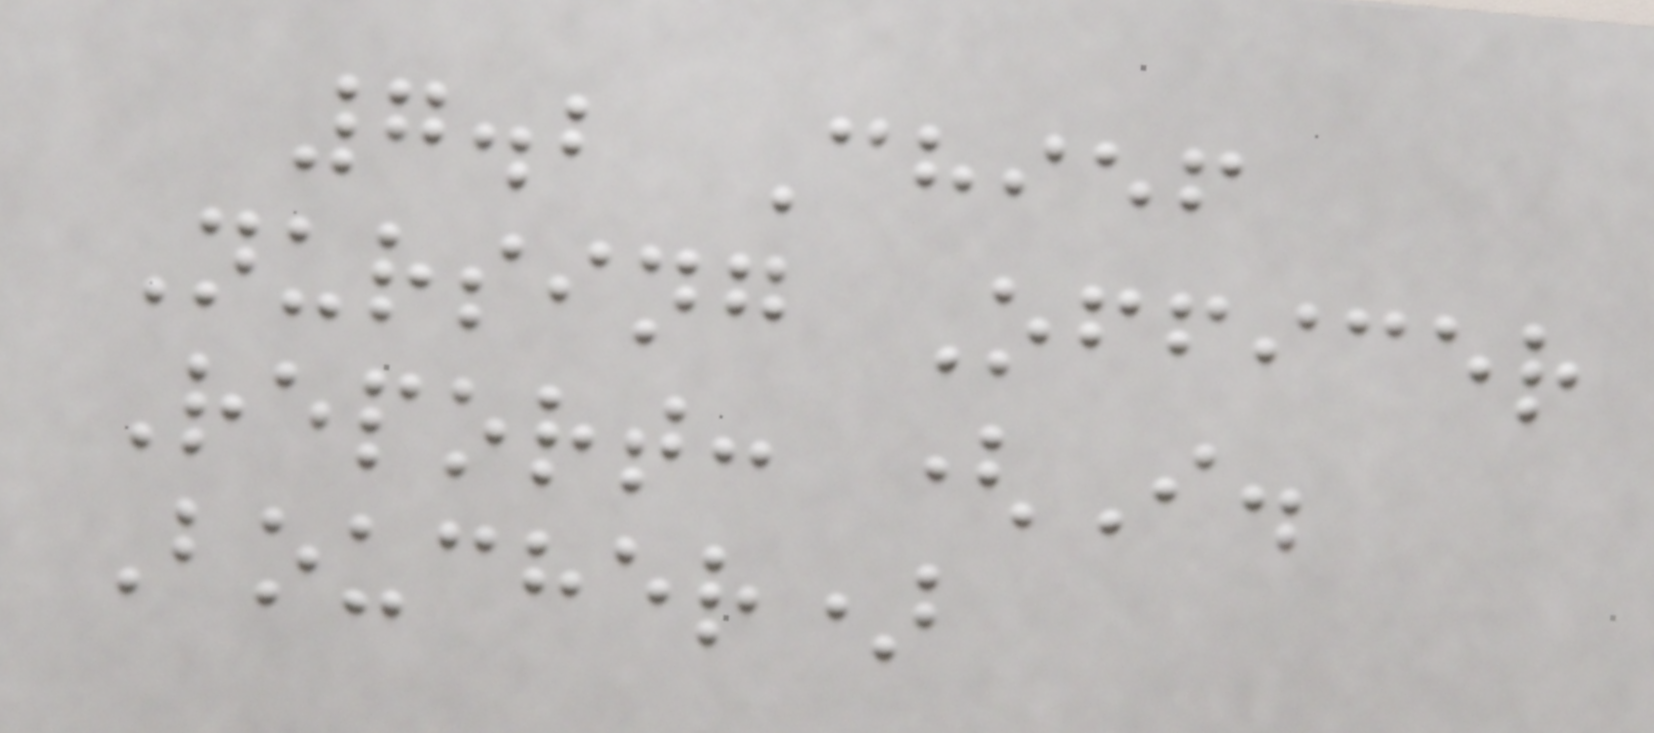7.2 Chief
Nursing Officer
Report: (I.
Boucher)
